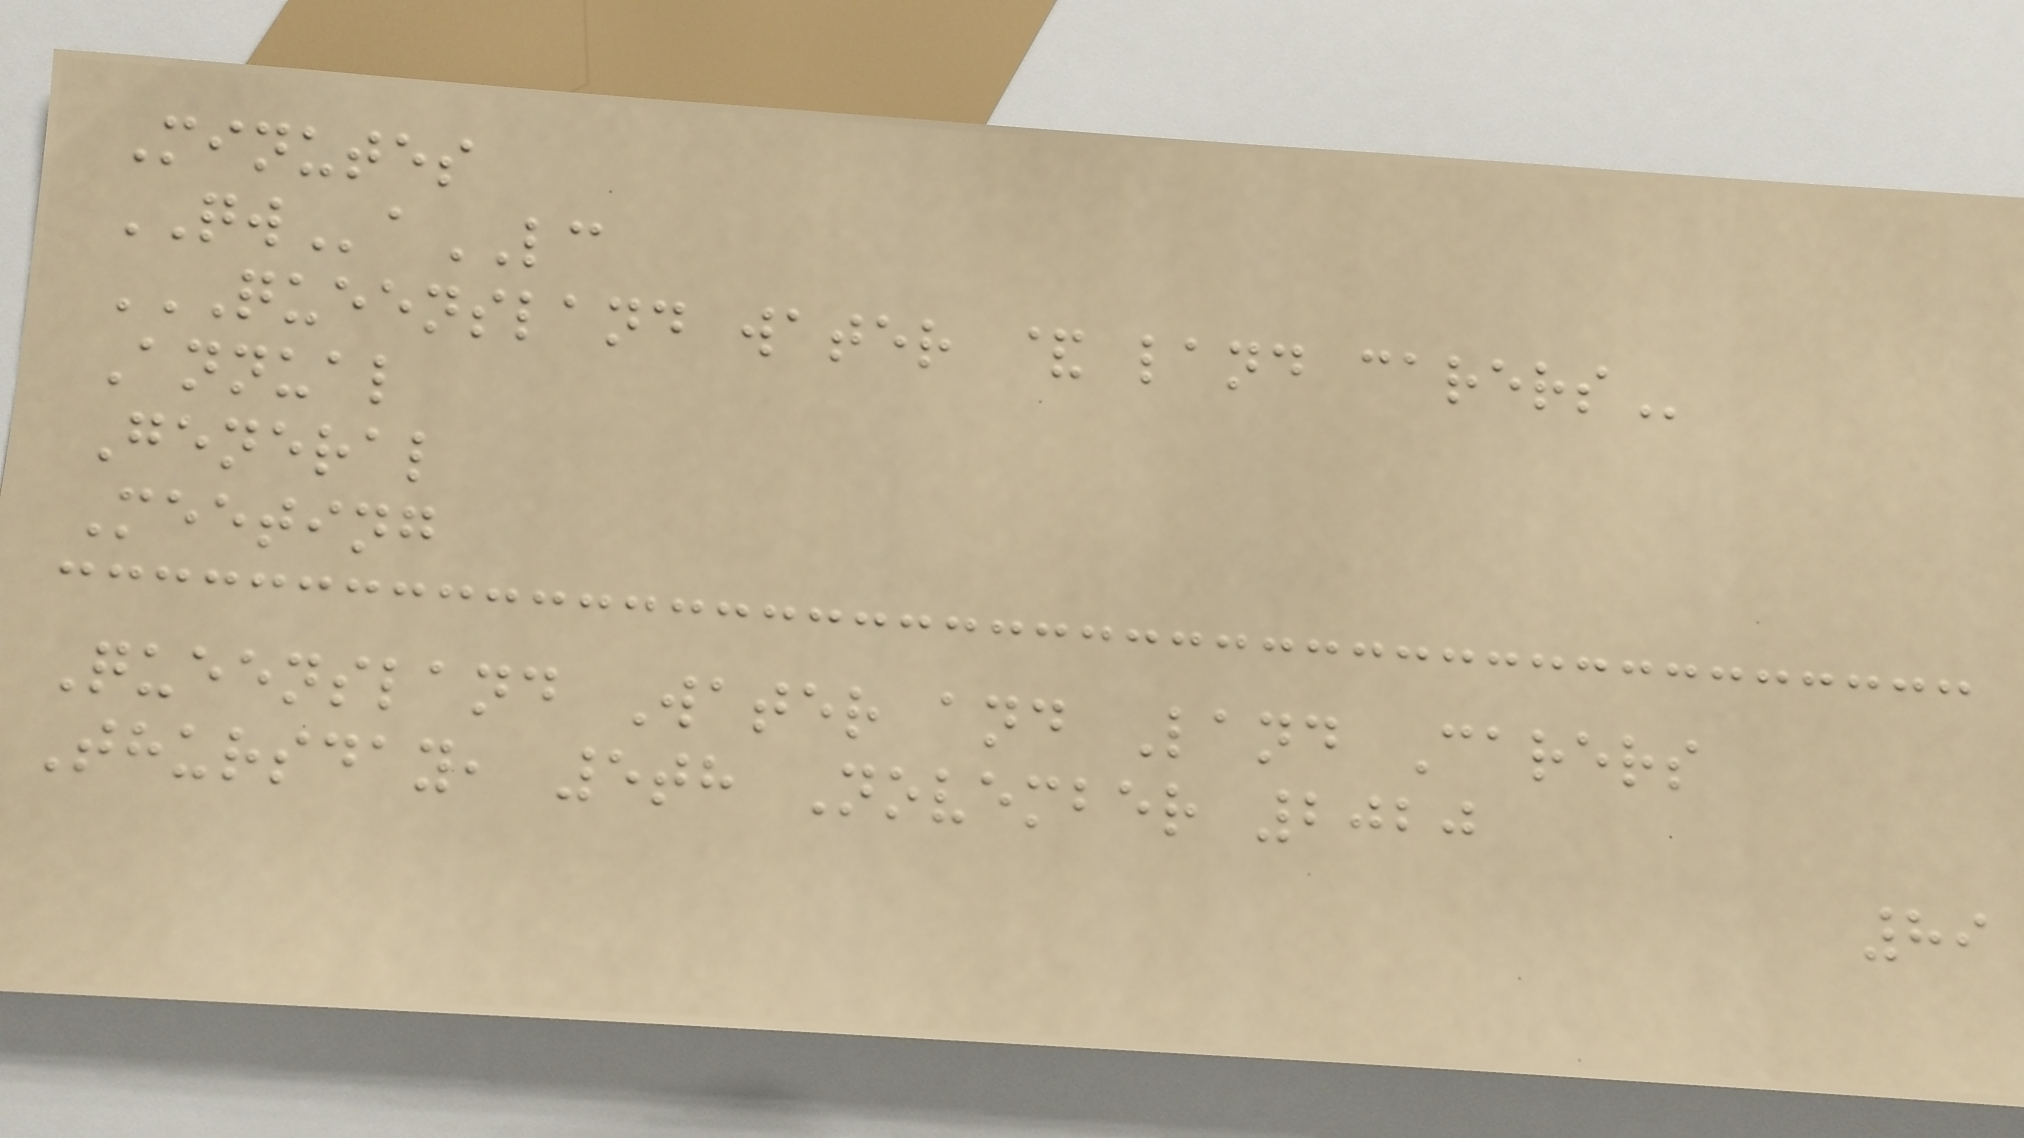Minutes
QWaLC
QUEENSLAND WATER & LAND CARERS
Annual
General
Meeting
Queensland Water and Land Carers
Thursday, 5th November 2020
89
